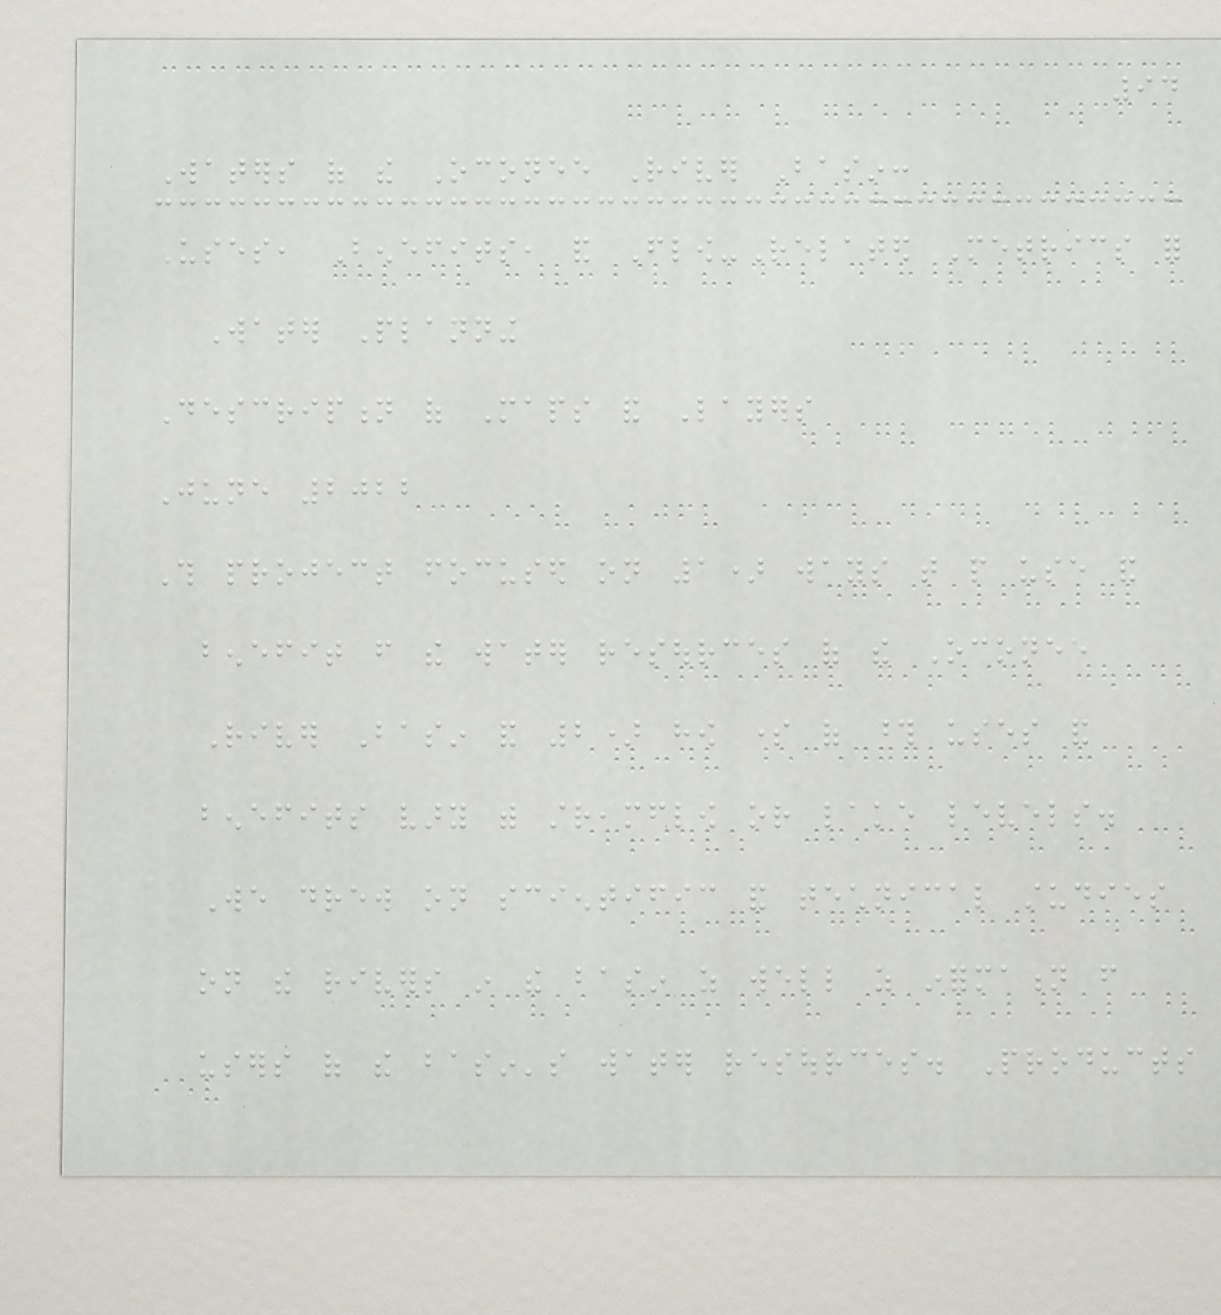94
Waters of the Oconee River Basin:
Uses, Benefits, and Flow-Related Metrics for
Water Planning
Description of Maps and Layers
June 2022
This project focused on 1) ways that people use and
benefit from the water resources of the Oconee
River Basin and 2) how some of those uses and
benefits vary with streamflow or lake levels.
We drew on scientific and technical studies
on the rivers in the basin as well as information from
users of the basin's water resources. Products
